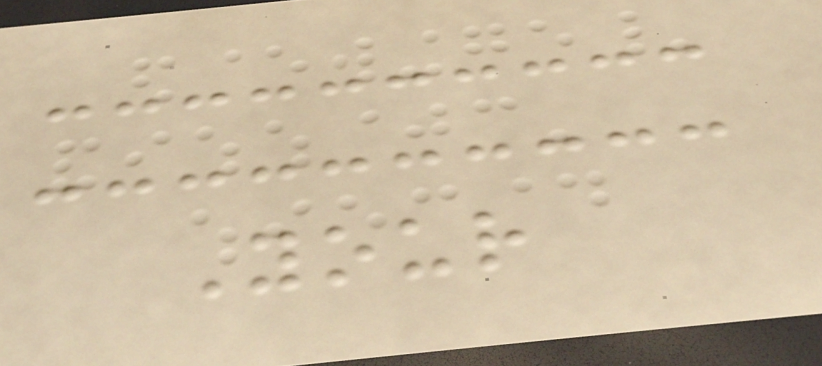Your
